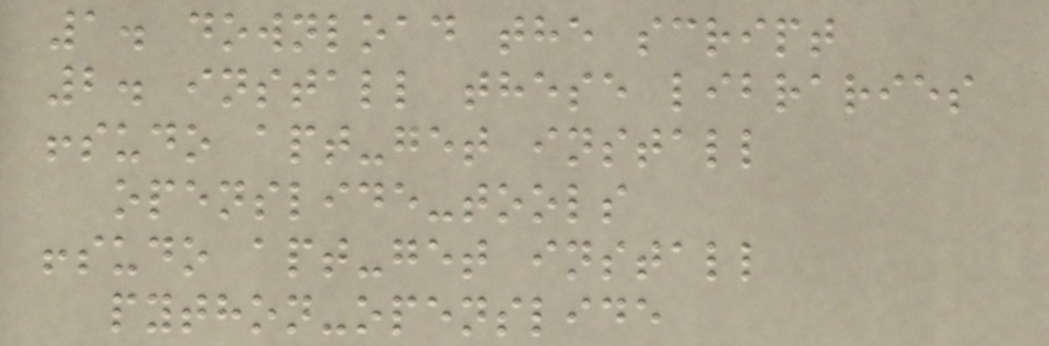1. download the script
2. install these libraries
!sudo apt-get install
openslide-tools
!sudo apt-get install
python-openslide
